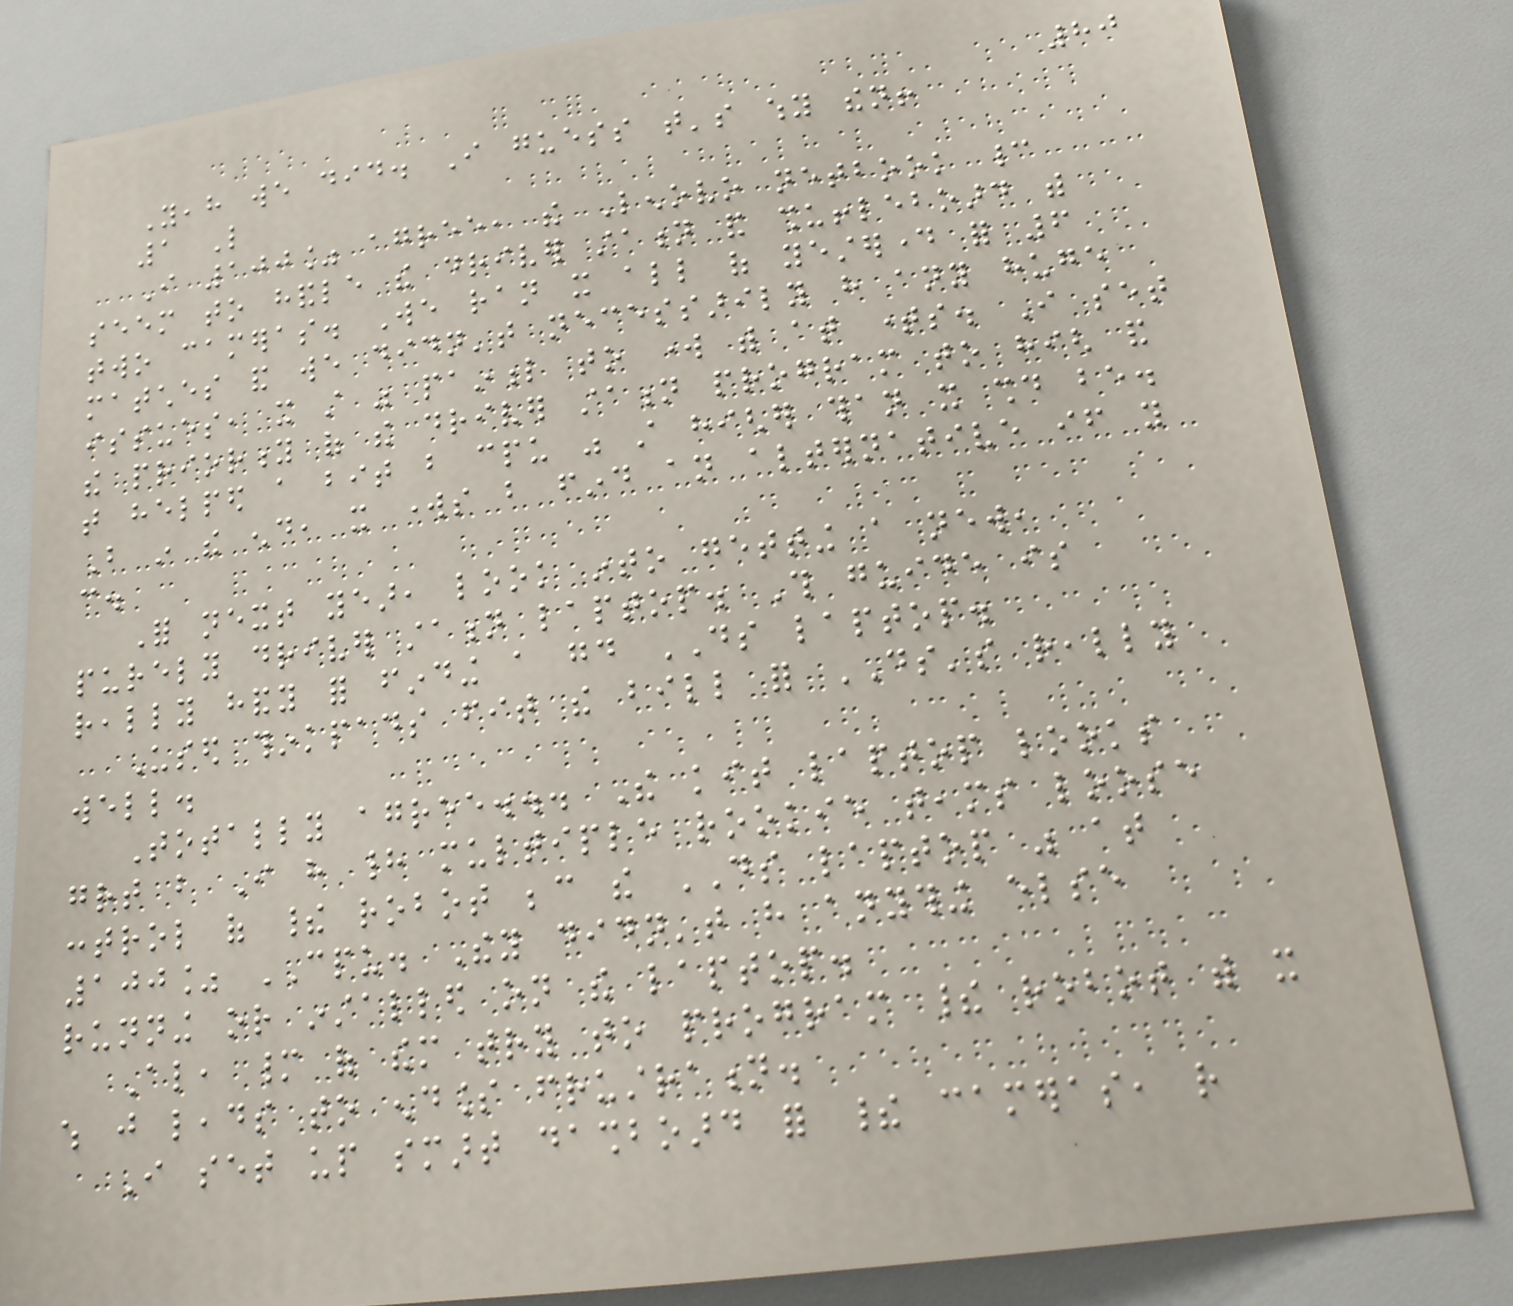80
Yeah we did. I guess that's why then!
1 Like
I 100% agree, the Lenovo netbook cannot
seem to handle the driver station and shuffleboard with
two cameras. We ran it all of yesterday for 6
matches and we didn't necessarily have any huge
issues, it still was painful to work with at times. I set
the priority of the driver station program to high and
that helped a bit but cpu was still higher than it should be.
But in the end, it works but find an alternative if you
can.
For next year, look into getting a new,
purely driver station laptop. This guide is
really handy for finding a good DS laptop.
Used thinkpads fit the bill for DS's really
well.
Totally agree... The kit laptop looks
great but I have had multiple rookie teams loose
control of their robot because the DS laptop was at
100% CPU. They didn't have anything else
running or installed on the laptop.
Also, many of them try to program their robot with it
which just leads to endless frustration.
I set up smart dashboard for their cameras, rather
